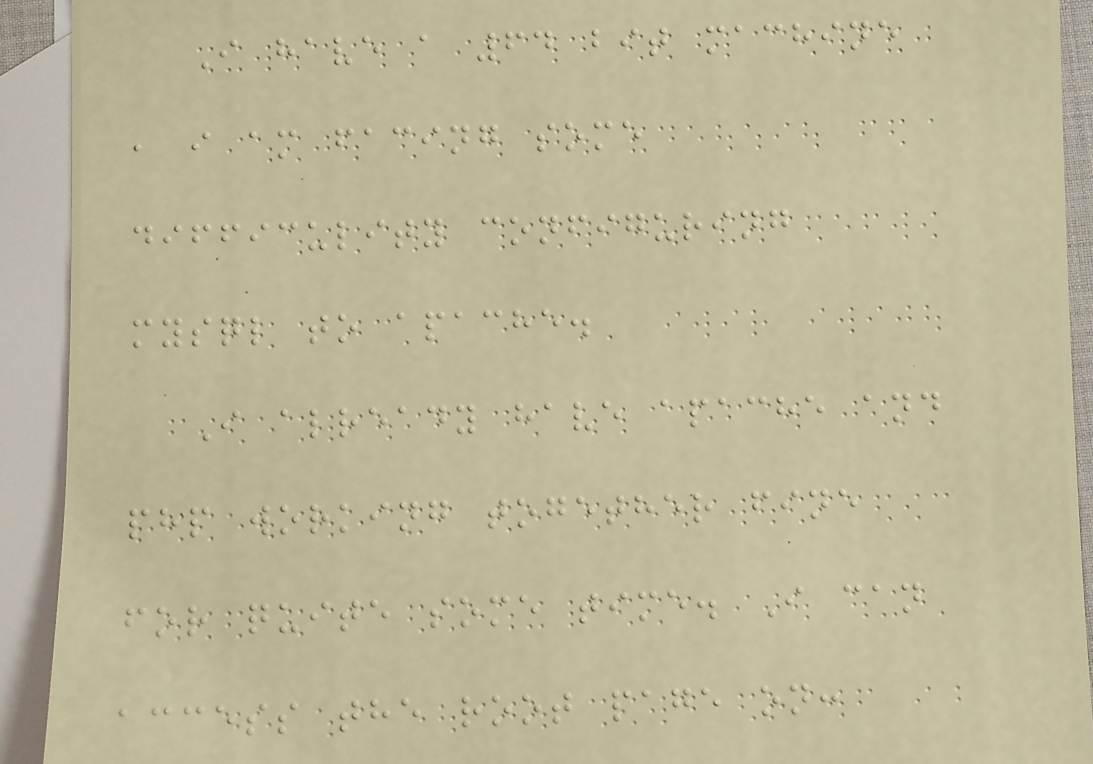I have a 64 bit machine
, i am facing some
difficulity configuring
mysql to apache.
I already have apache and
php working together fine
for quite some time. I can
access the root page on:
